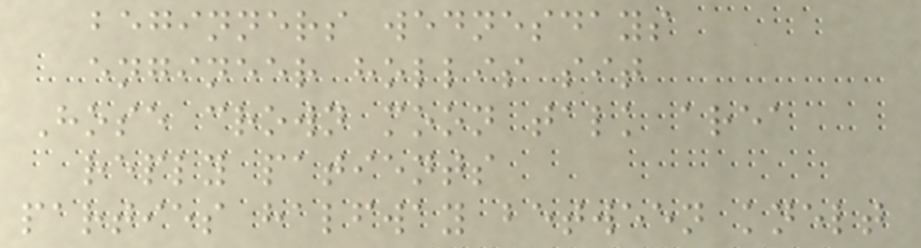beginners wednesdays
engineer hollis sit
Hose crown moon talk area
reply patients
parties halfway between knelt
